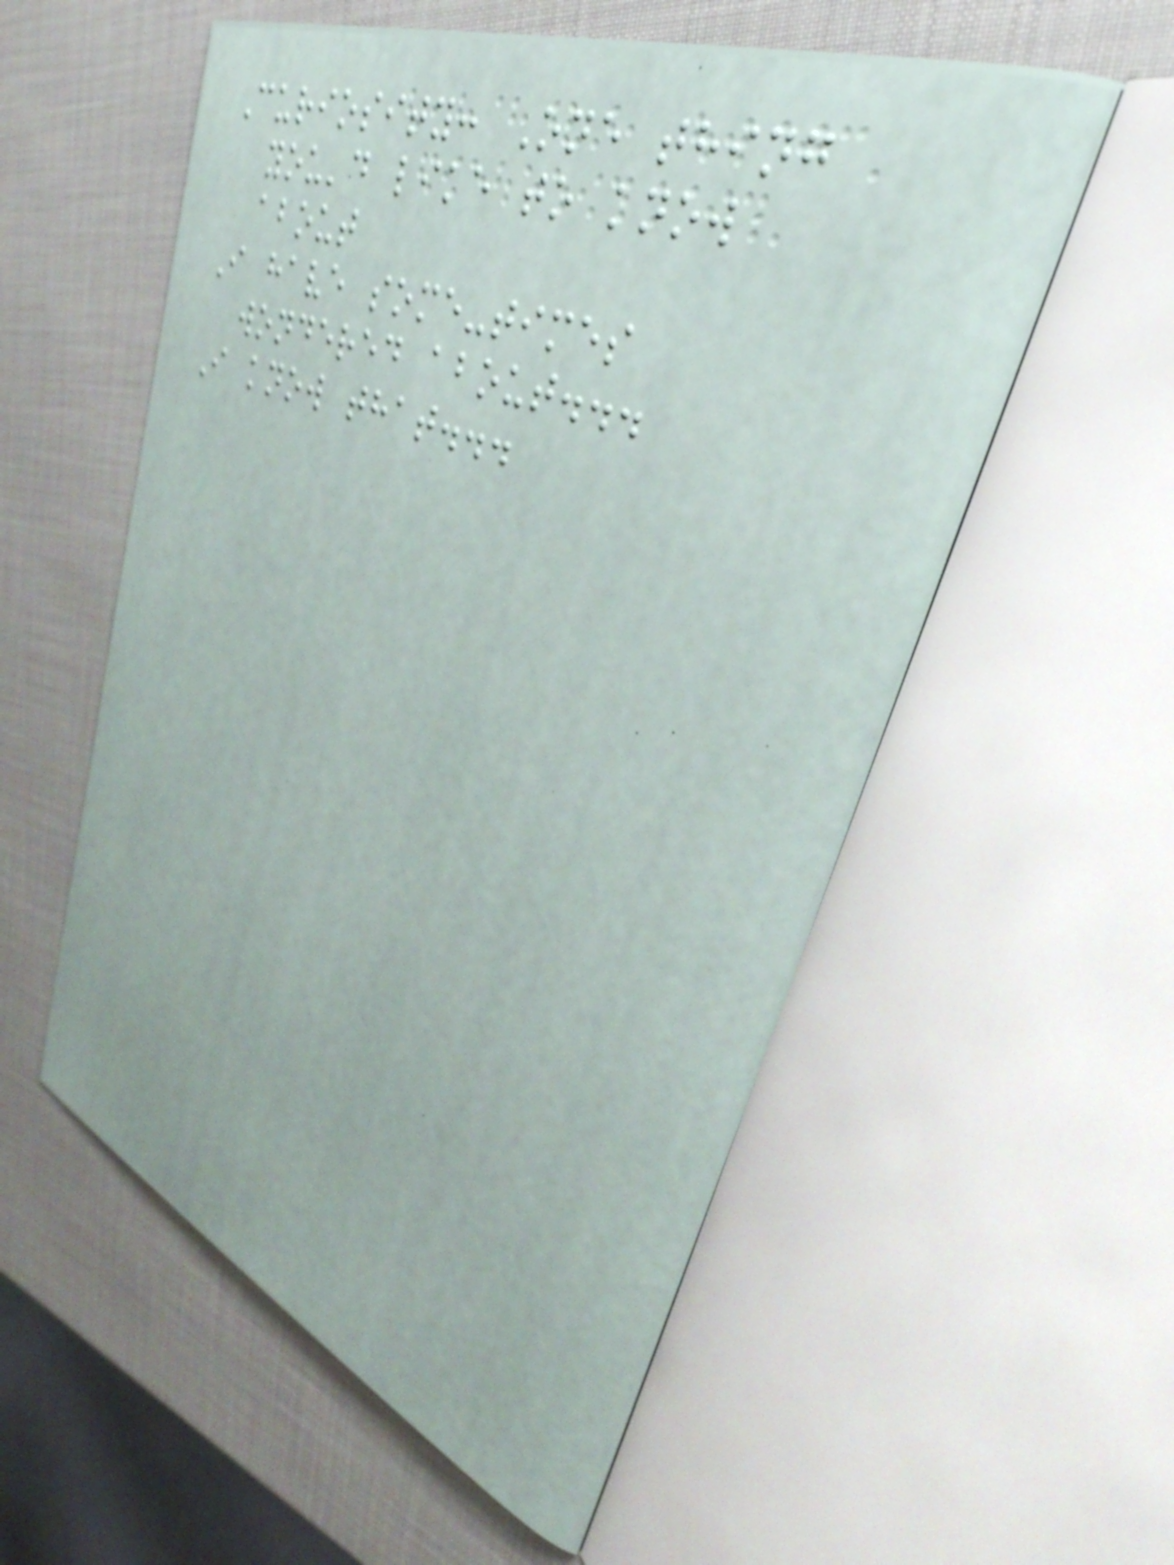Curiosity: One thing
you'd like to know
about
I have some-times
wondered about...
I know that...
